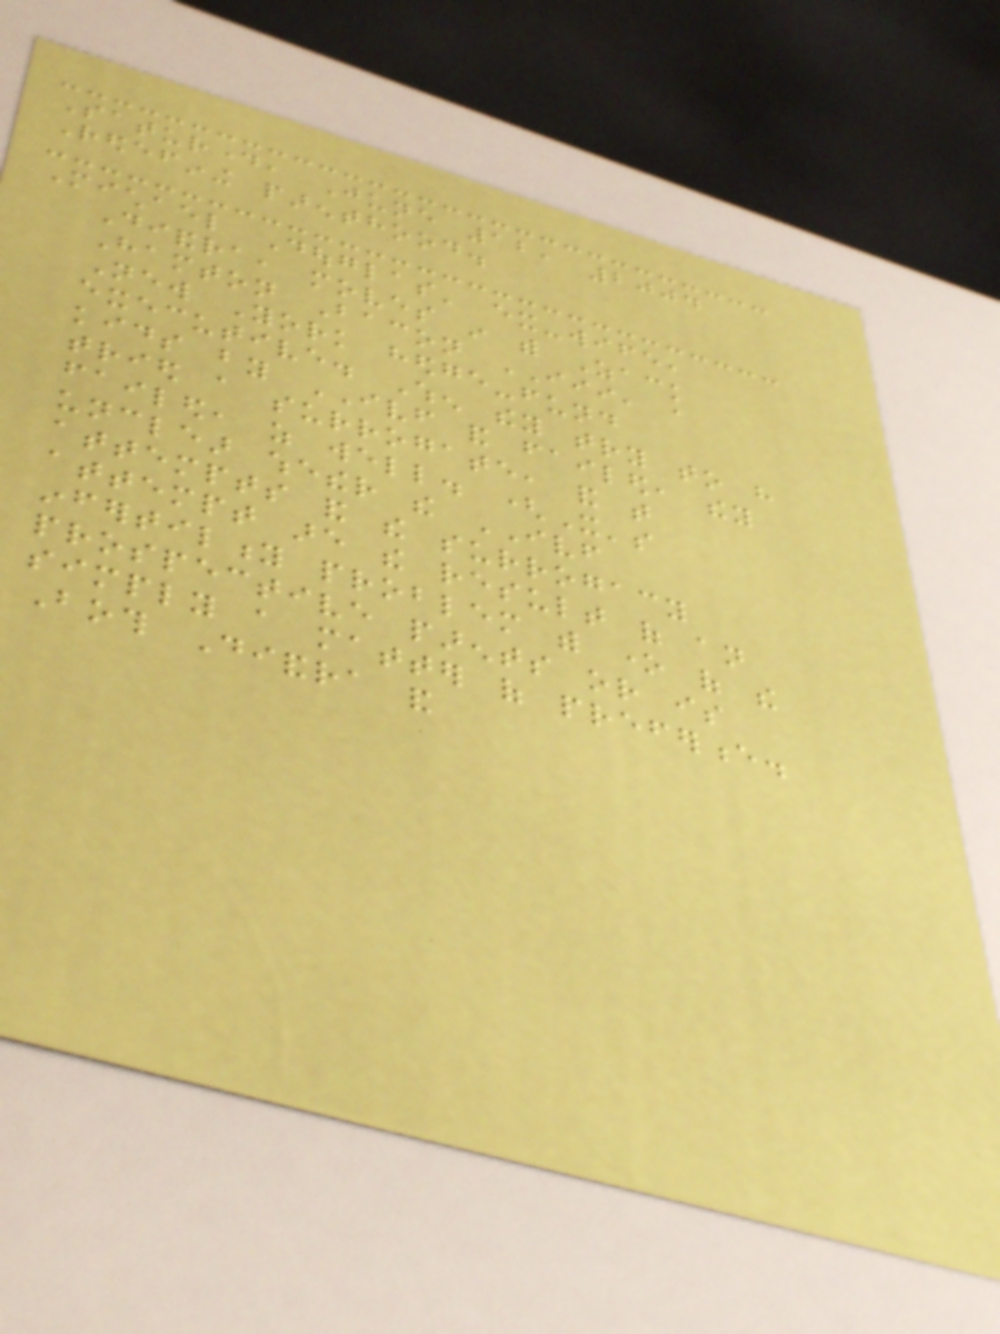Saturday, June 12, 2004
Redefining parenthood.
Michael Douglas' ex-wife,
Diandra, moves in with Zack
Hamton Bacon III, a
New York hedge-fund
executive. When they try to have
kids by IVF and failed, they
tried a surrogate, and that
failed, as well. (It's
unclear whether the IVF
attempts and the surrogacy
attempt are the result of an
infertility problem with one of the
prospective parents or is
simply a matter of preference.
Both Diandra and
